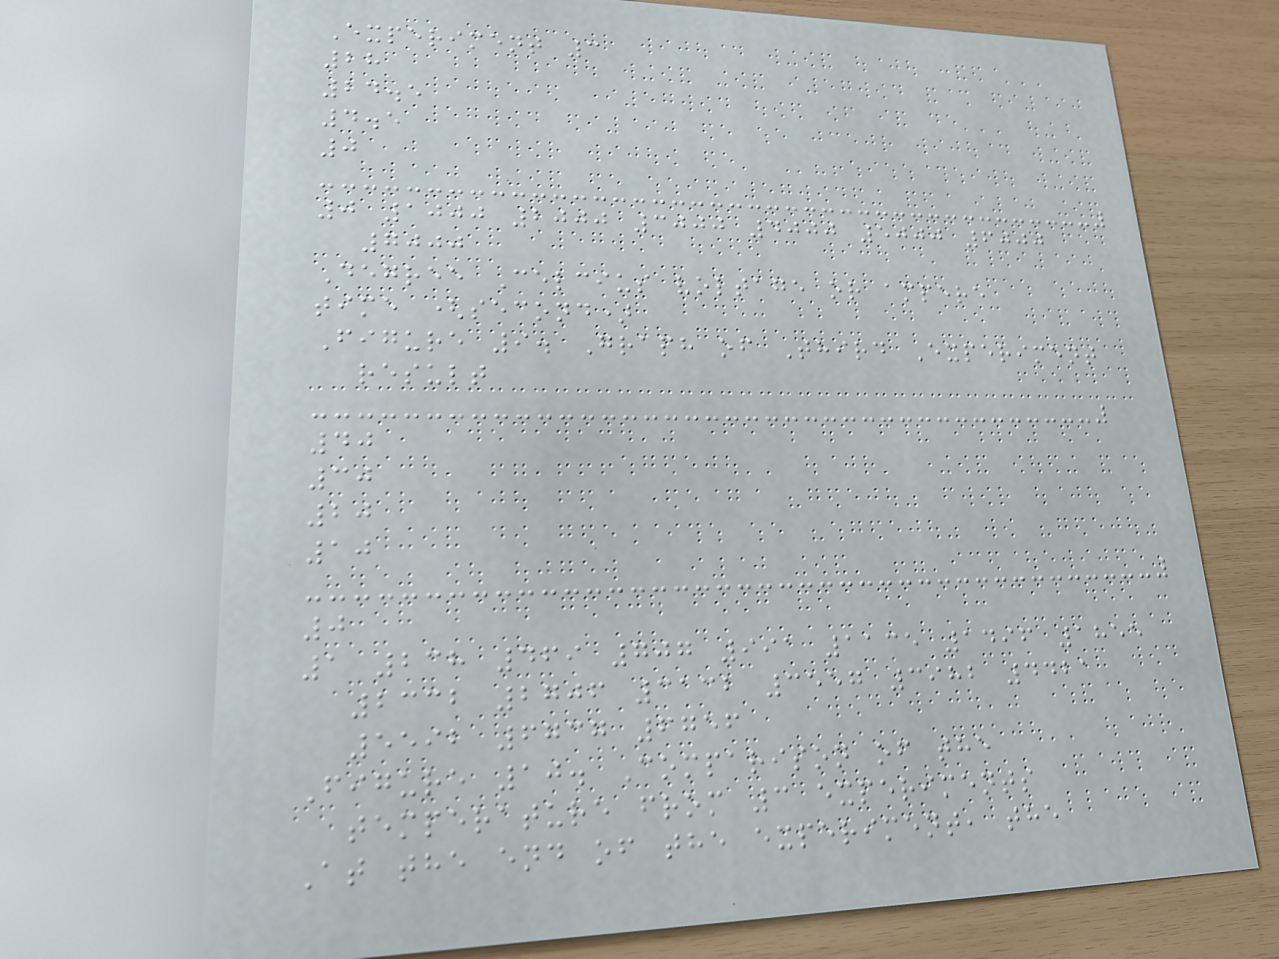Experiment 3
28
24.5
4.5
0
0 1000 2000 3000 4000 5000 6000
7000
Degree Celcius voltage or ampere
time (second)
Figure 9. Graph of Third Experiment
result
40
30
20
10
0
1 238 469 707 991 1135 1496 1855
2332 2706 3132 3557 3982 4421
5592 6737 6756
Figure 10. Comparison of the
temperature from 3 experiments
At the end of the experiment, the
